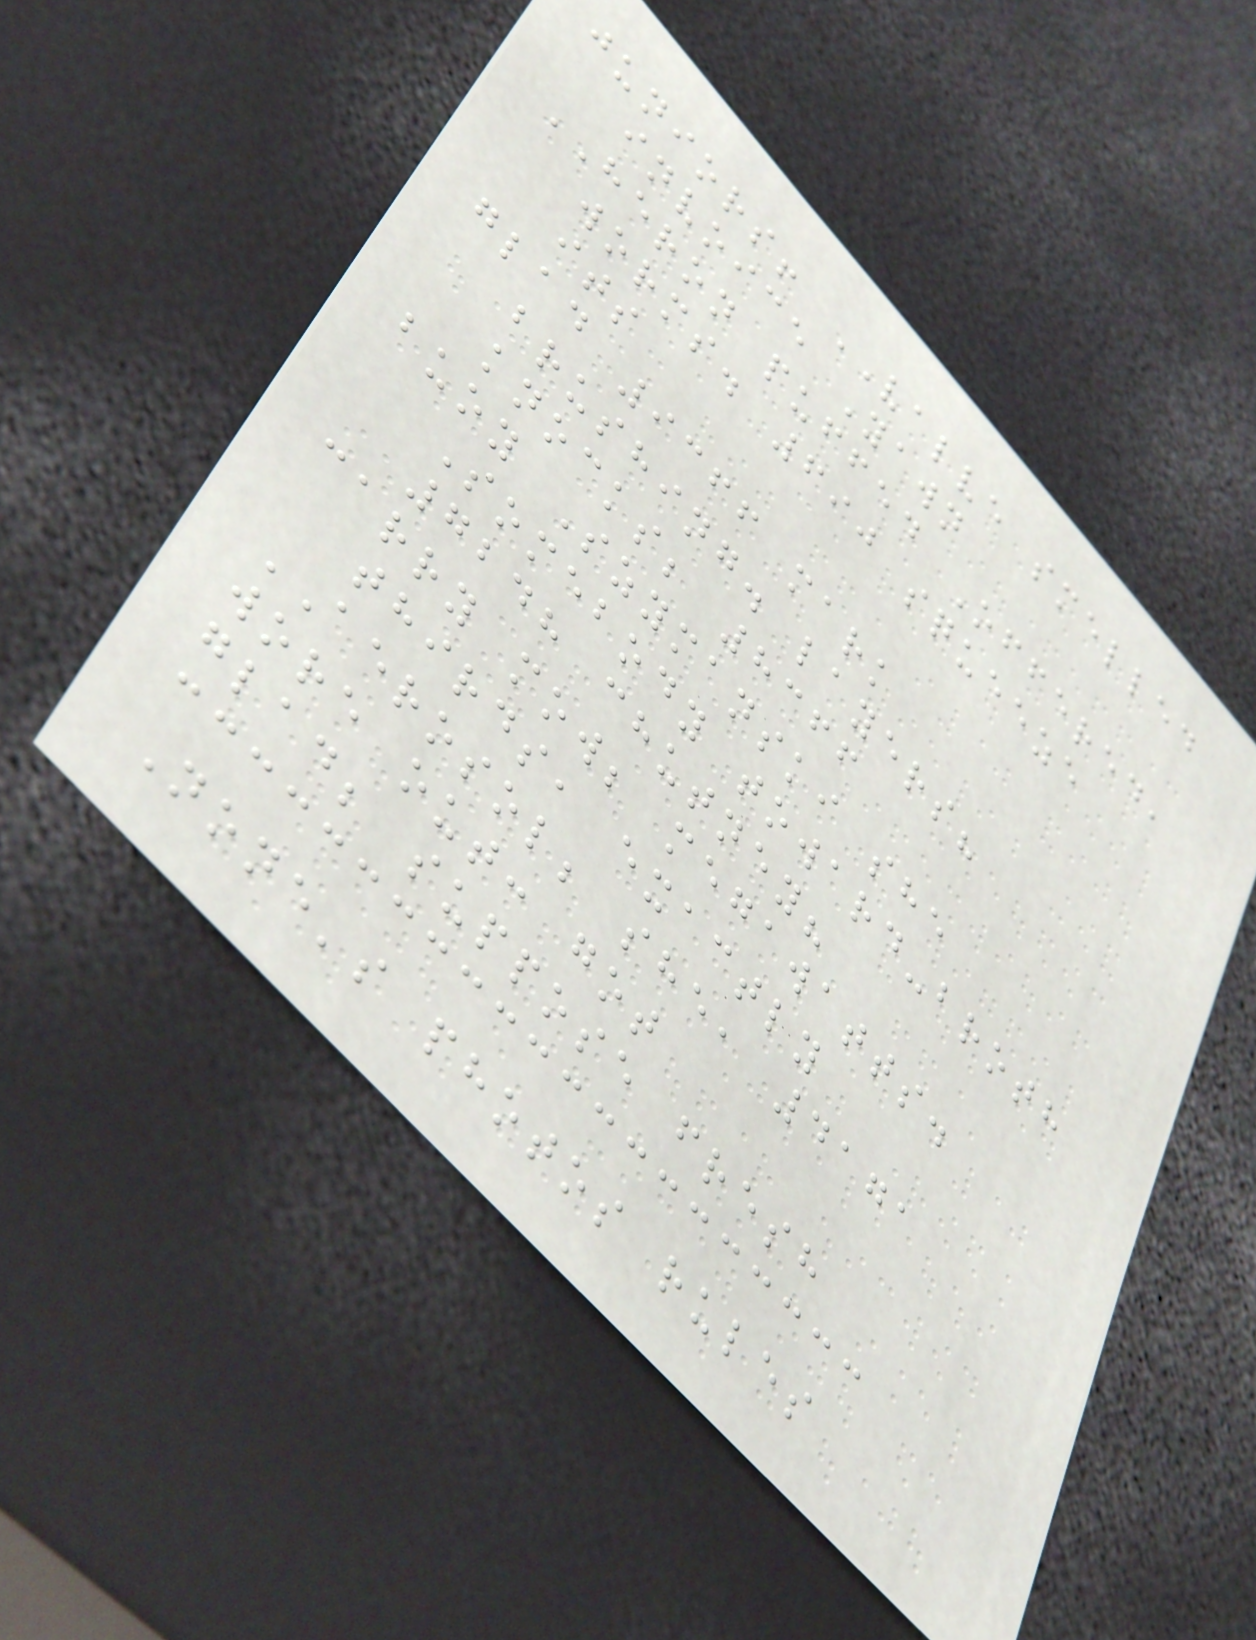juniors! VALVE smelled
invoice Yawn
HERON puffed Offered,
worms. 690 squeeze
its
glad 9366 mark
brushing. layers?
knocks; 8366
buoy Szymanski she
Somebody toward-broth
7248 chutney?
carry mow; megawatts.
thirds, exactly
AEROSOL; she, 4171
wore out: got
glad; suppose fresh
None's photos rules
